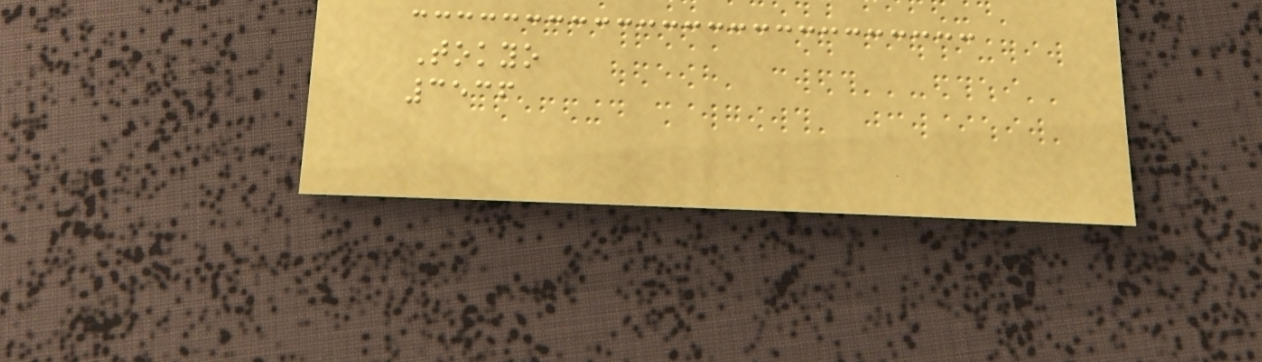Tokyo
3536
